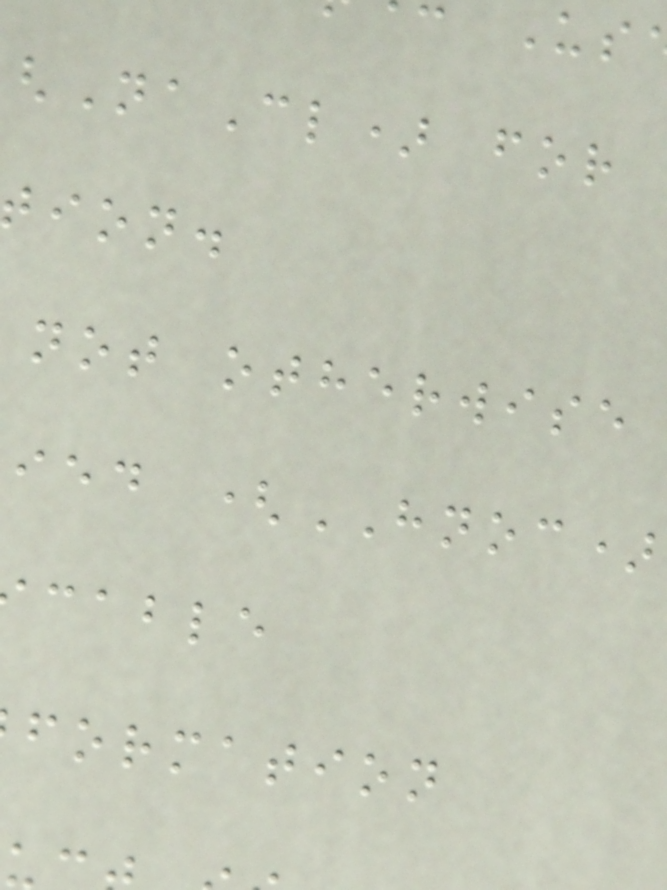NaCl) for
ion.
not otherwise
ied (HNOC)
cable
formation
